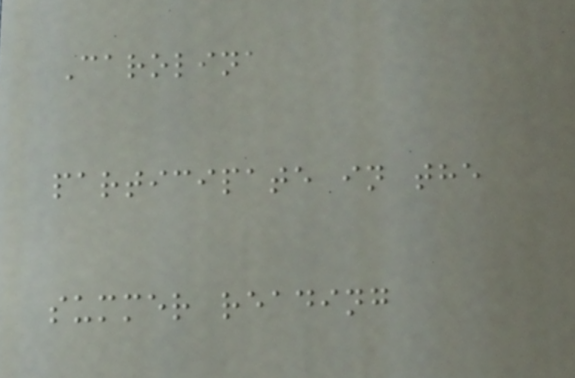Carolina
participate in the
summer reading
